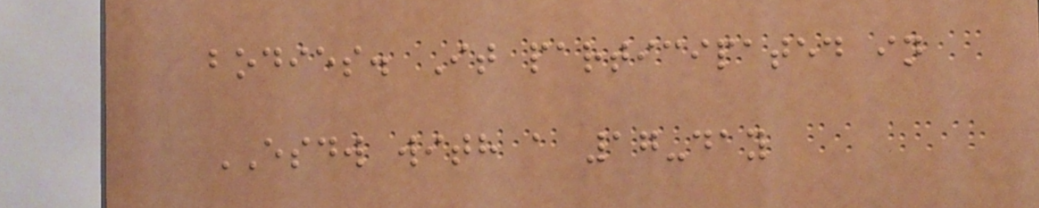bodies. It participated in
ESDW with a 17-day
